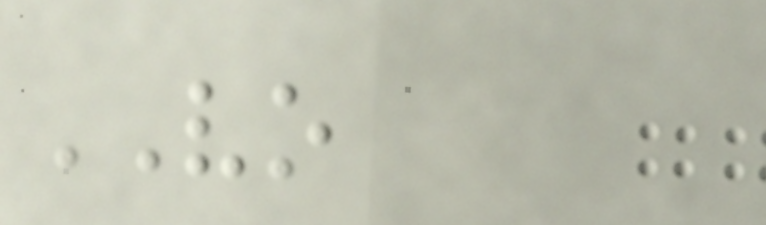VO
